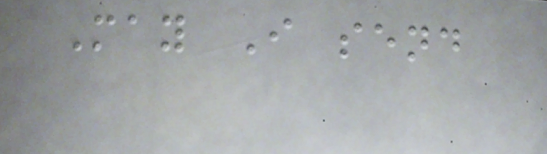May I send
